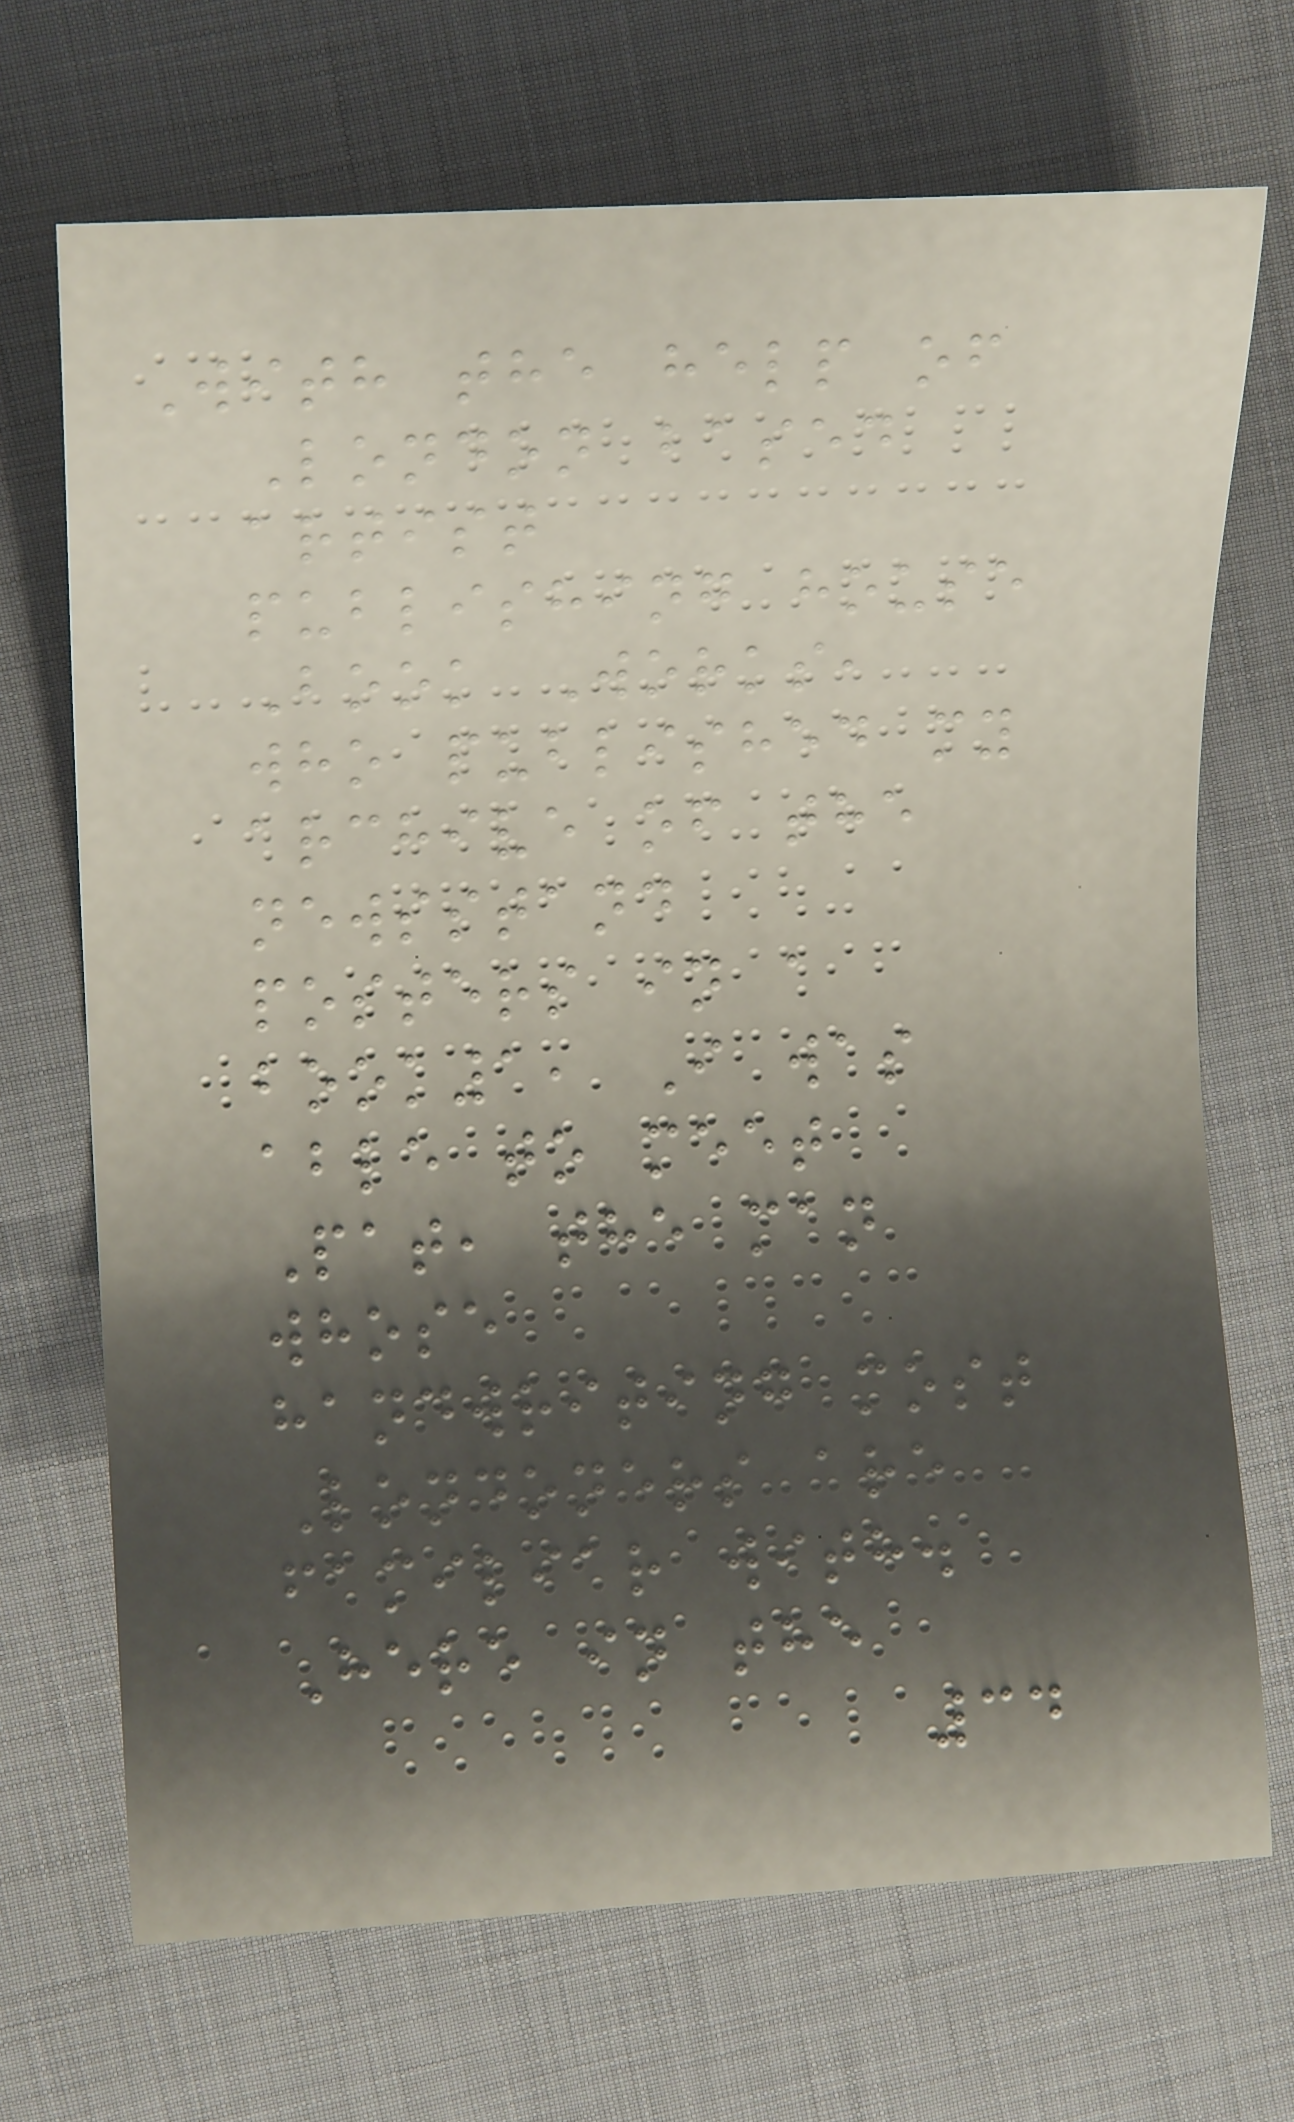With the help of
London based
artist
publishing house
Book Works,
who published my
archive of the
newsstand
posters in a
book1, I was
able to meet
Pat, the man
whose
handwriting most
Londoners are
familiar with.
Here in the
34
